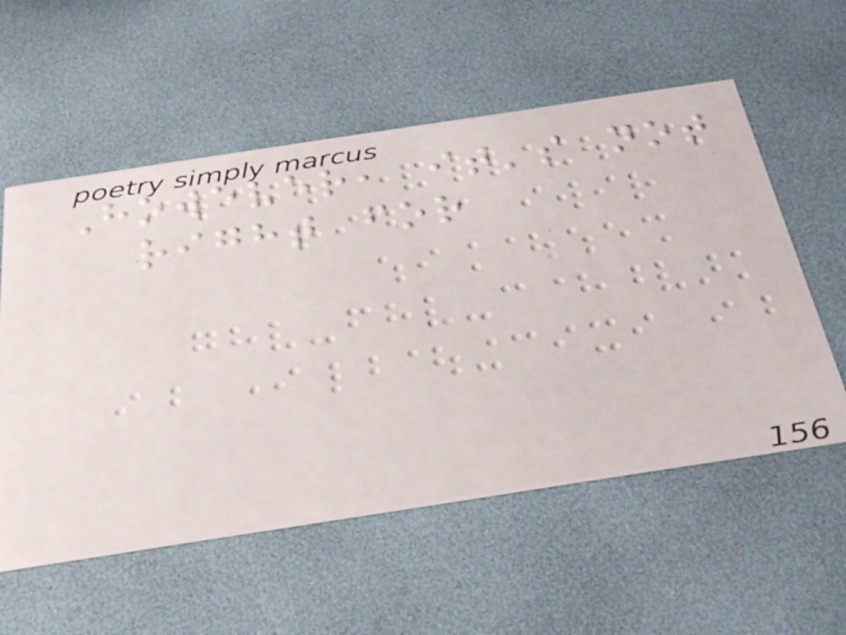However, it's not
right for
